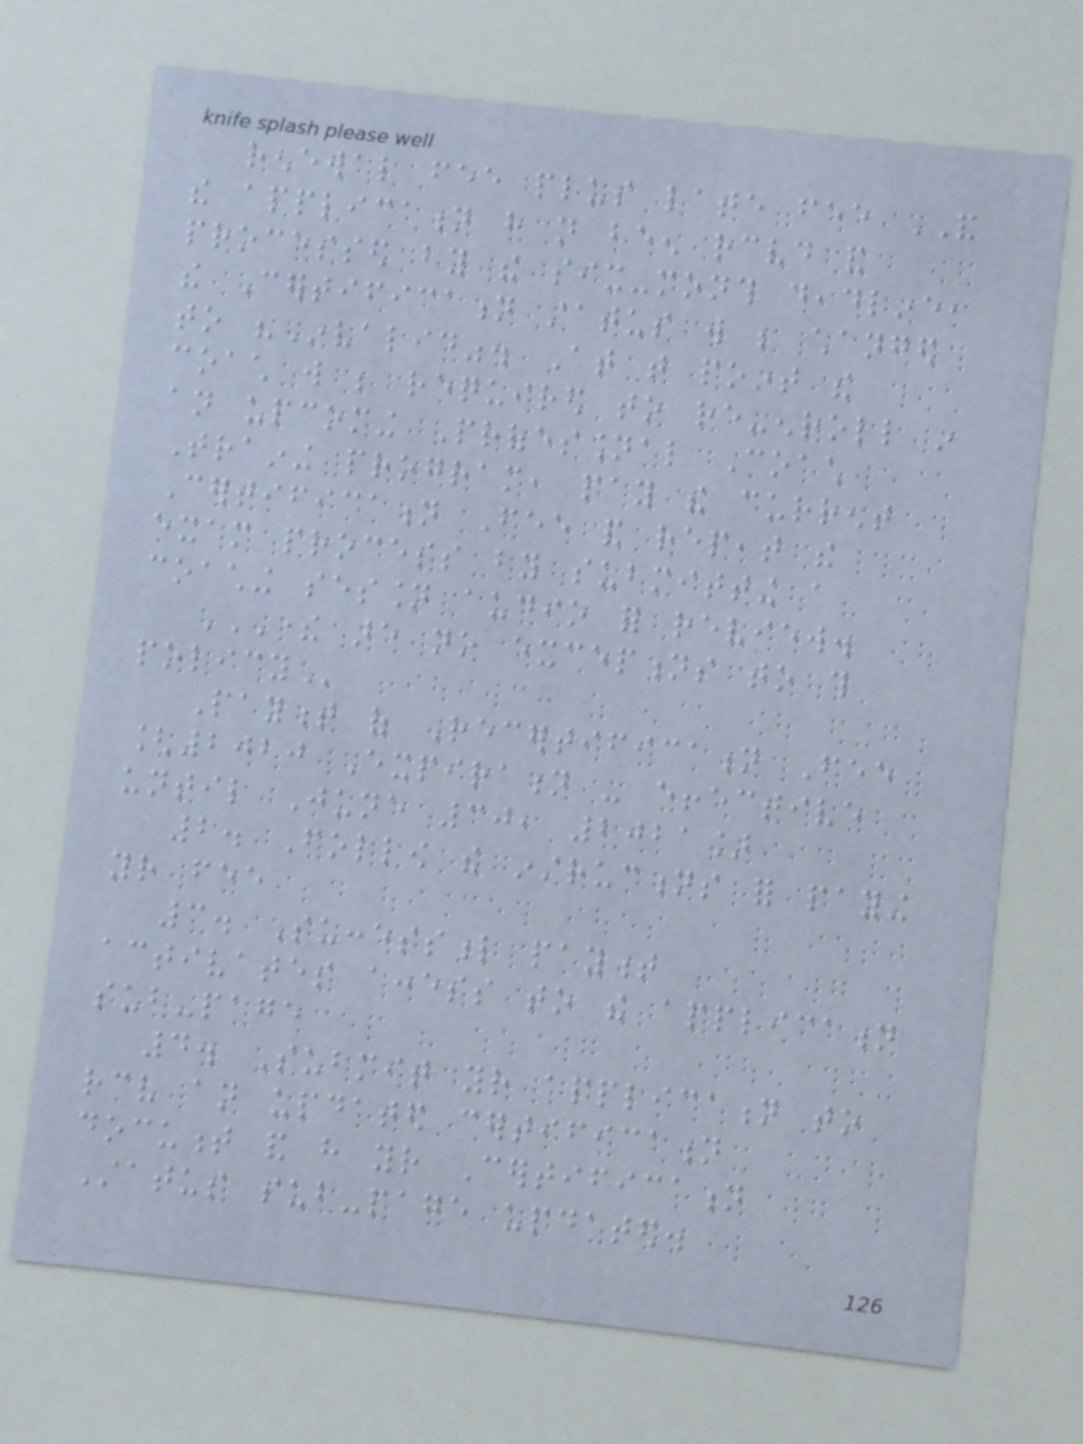renewal fee plus late fee AND
the application have not been received and
processed by the six-month deadline,
the Certification status will be changed
to "Invalid". At that point the
coach will be required to re-enroll in
an upcoming Professional Coach
Training program, pay the current
Certification Fee and repeat the
exam process by submitting a
coaching session audio for review.
THERE ARE NO EXCEPTIONS TO THIS
POLICY
Payment of Recertification Fee
[2020 Expiration - effective
until June 30, 2021]
2. Follow the instructions for paying
your fee
3. Successful payment
activates access to the application
sub-page
4. Submit your application to
receive an updated certification
document and have your Certification
Status sub-page updated.
